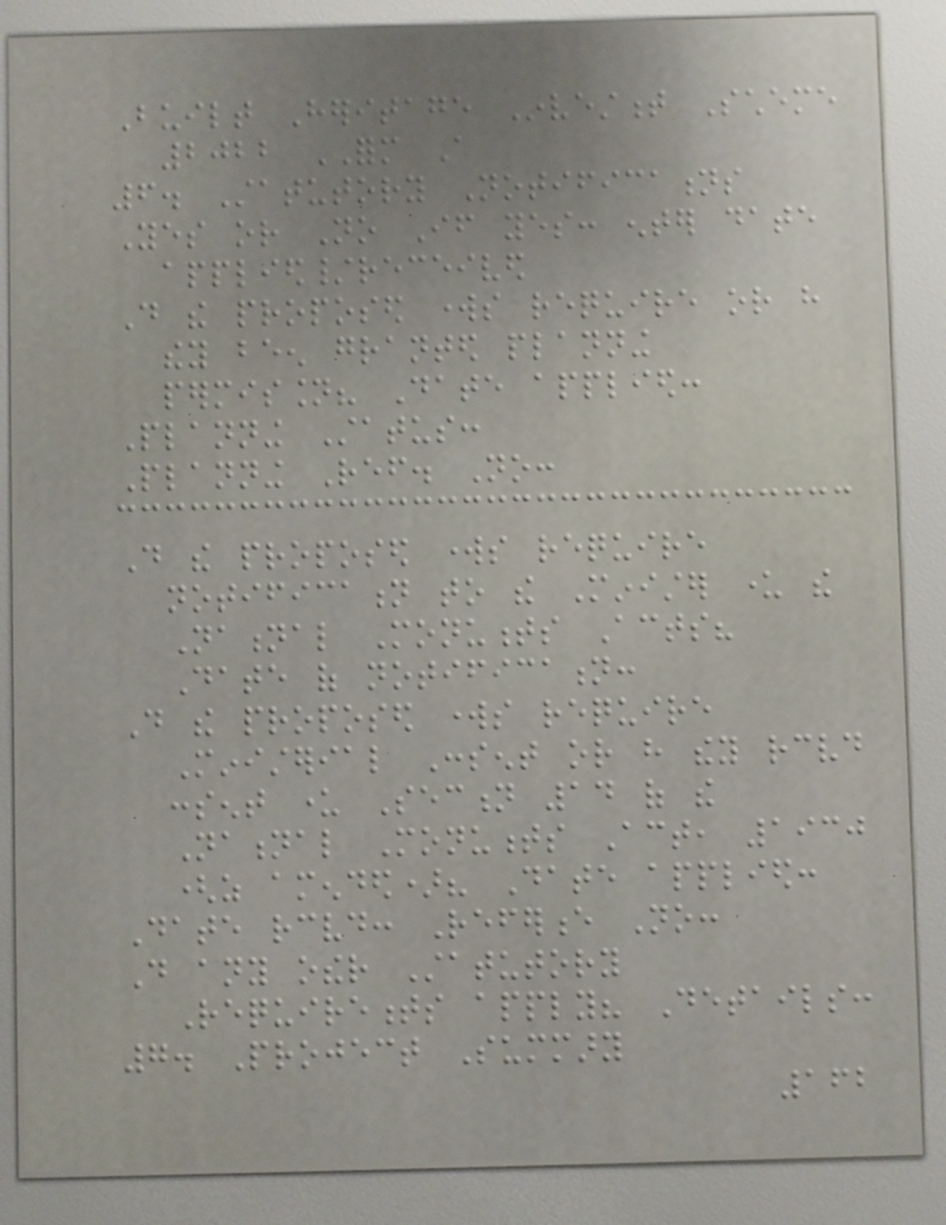Built Heritage Investment Scheme
2022 FORM A
6. Statutory Notifications
Yes or No If yes: enter date
applied/received
Do the proposed works require or have
they been granted planning
permission? Date applied:
Planning Status:
Planning Ref. No:
Do the proposed works require
notification to the Minister under the
National Monuments Acts?
Date of notification:
Do the proposed works require
Ministerial Consent or have they received
consent under Section 14 of the
National Monuments Act, 1930
(as amended)? Date applied:
Date received: Reference No:
Do any other Statutory
Requirements apply? Details:
7. Project Summary
162
